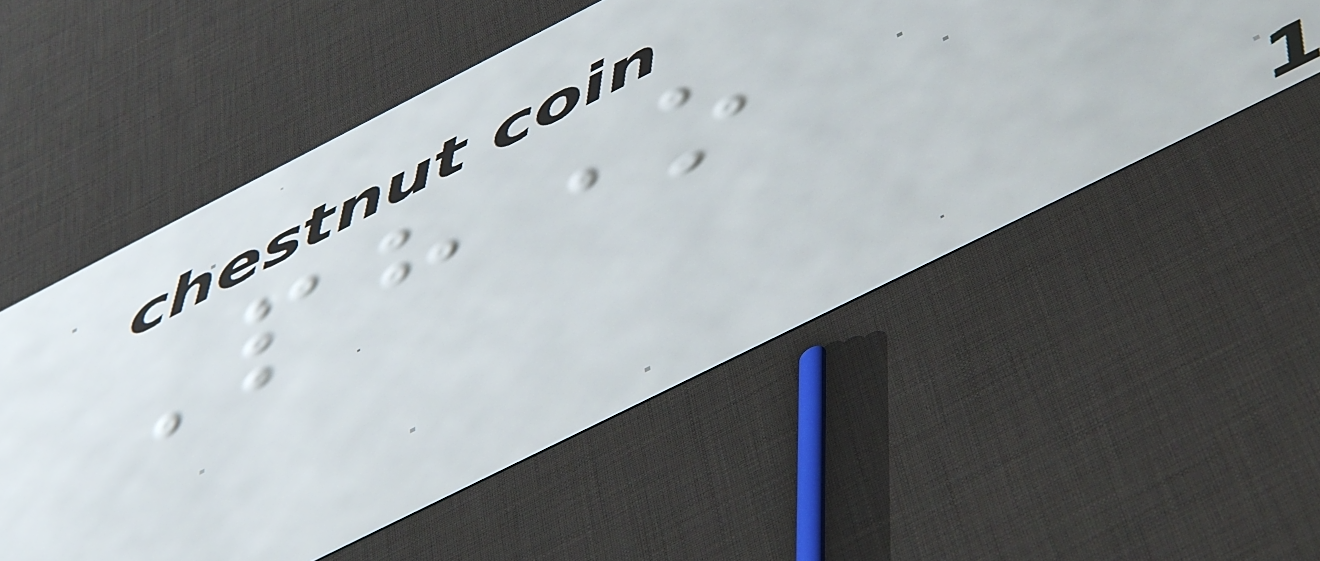Phone
